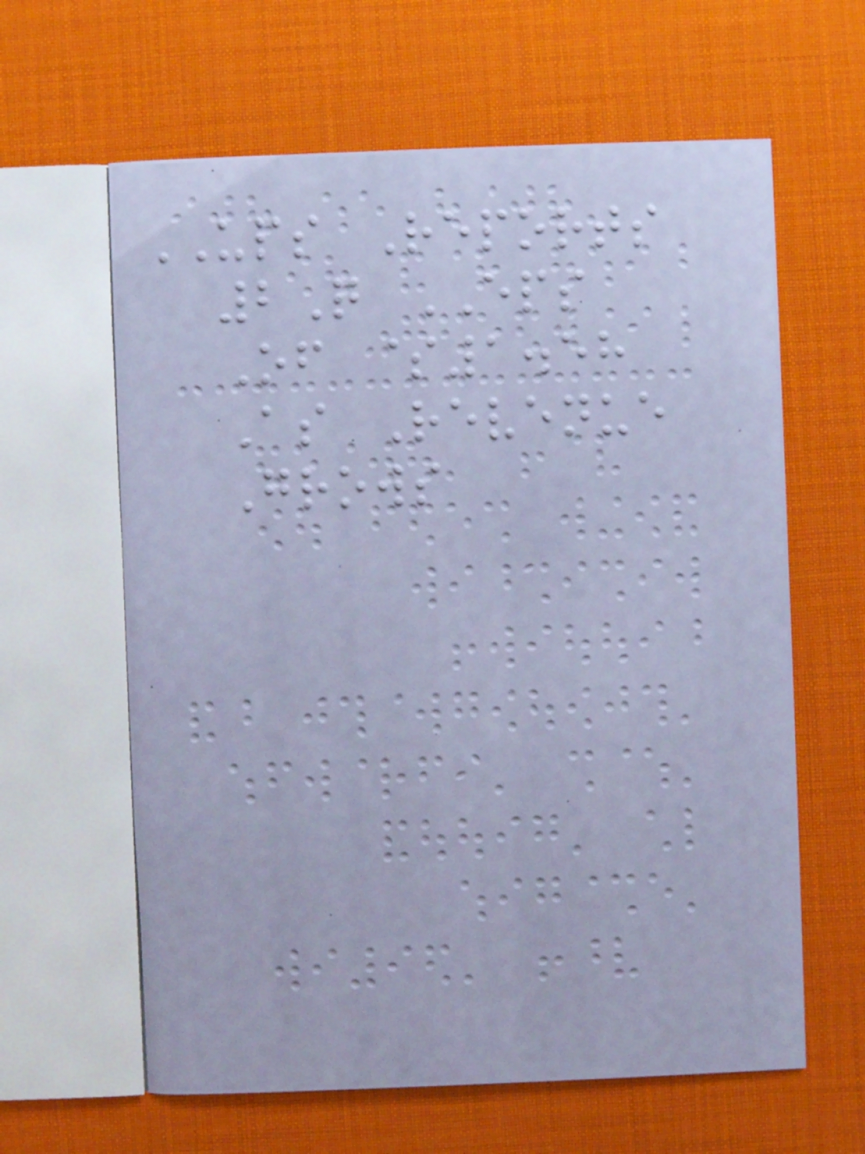UPS Reports
2Q EPS
Of $1.58
As Revenue
Grows
